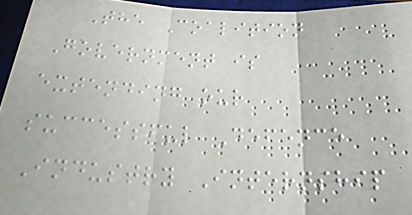The Coalition
Government is
extending our
successful Defence
Industry Internship
